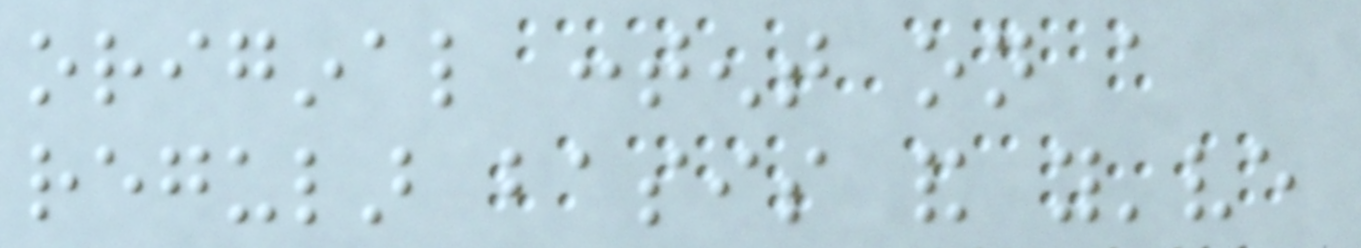original content on a
regular basis and you've
